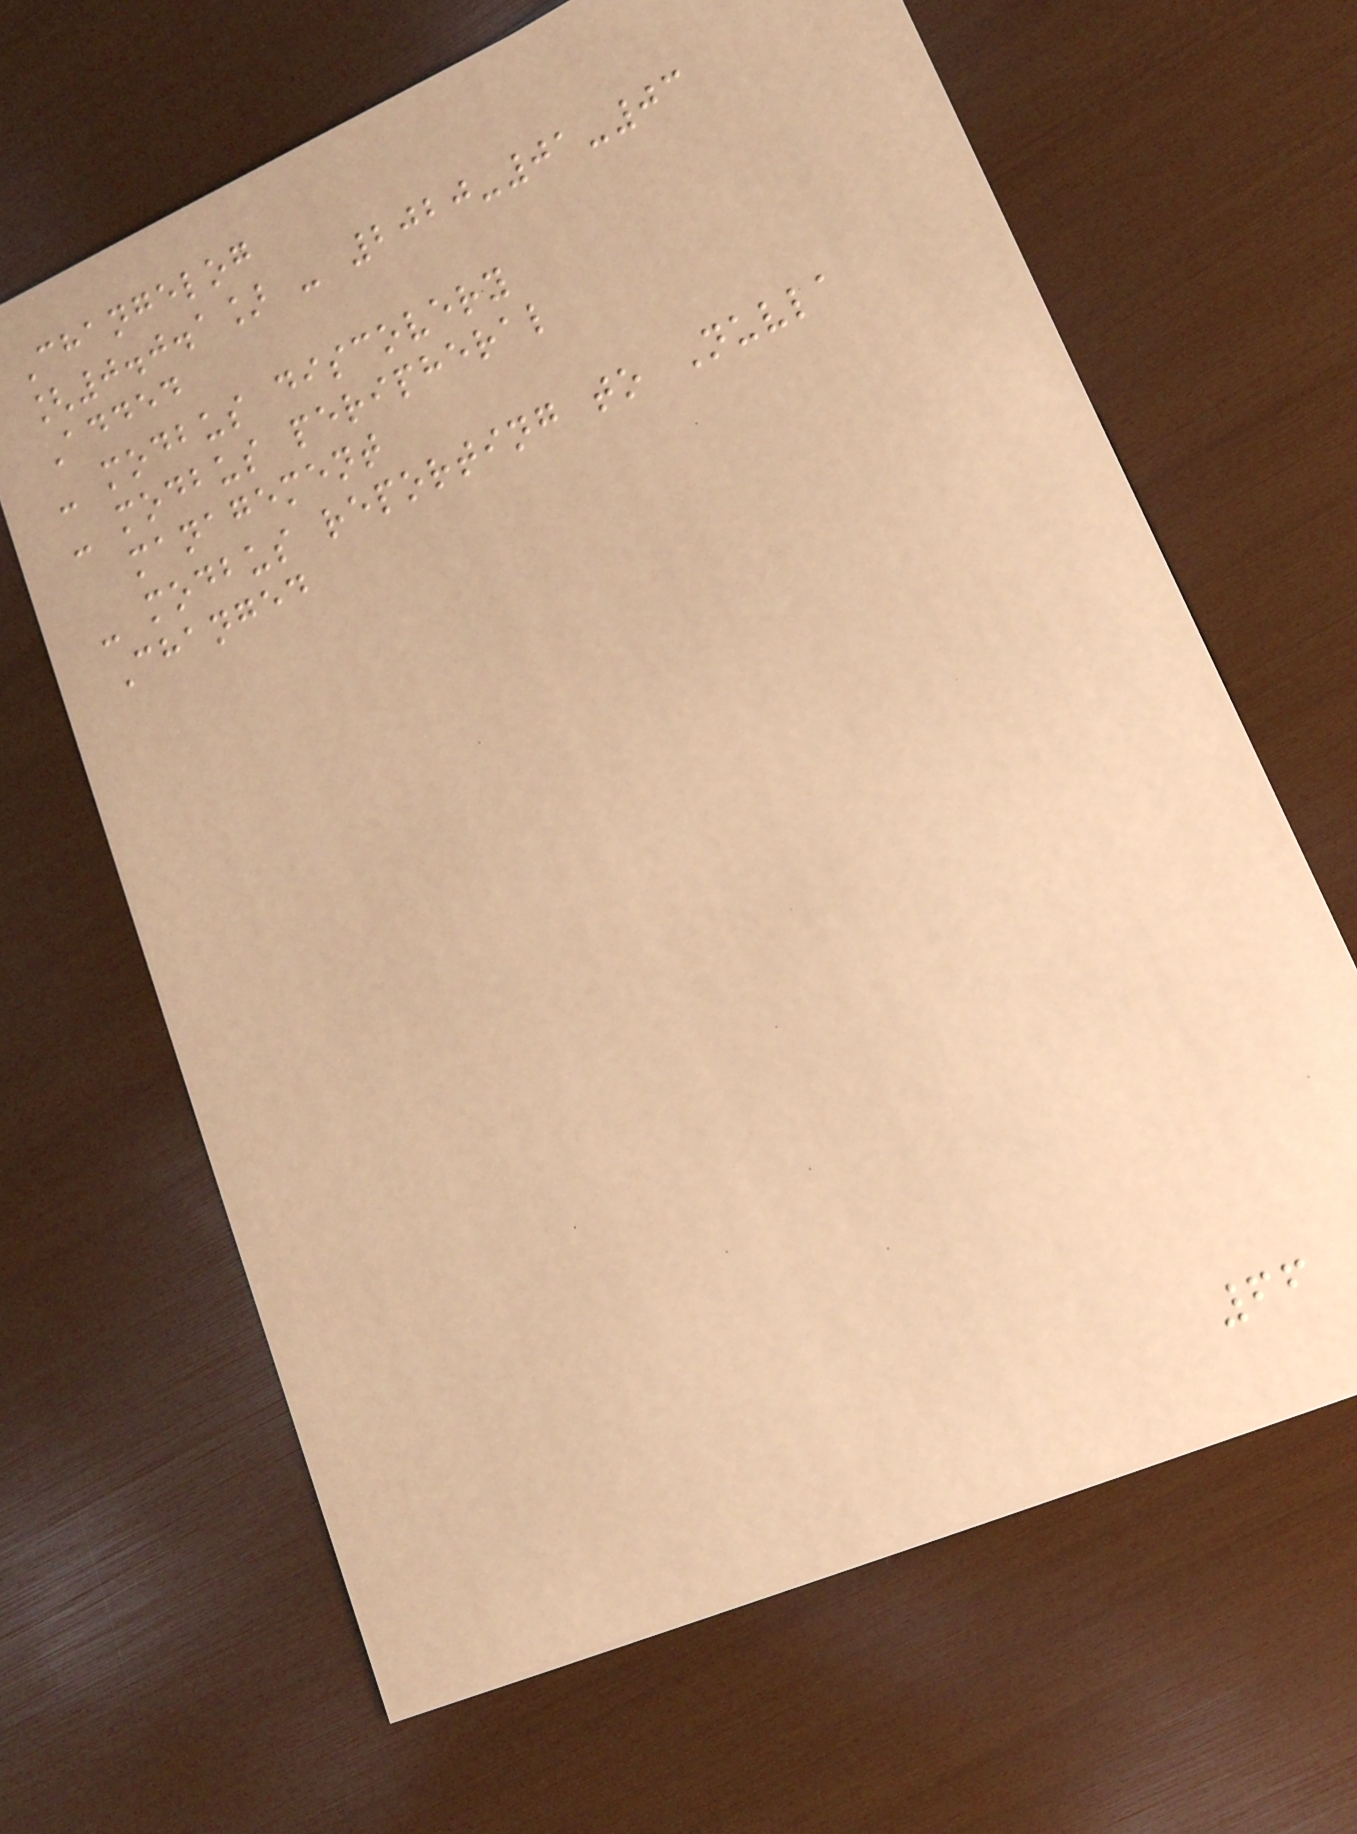Changelog
[0.0.1] - 2020-01-03
Added
- modbus discovery
- modbus peripheral
management
- modbus reporting to Nuvla
Changed
66
